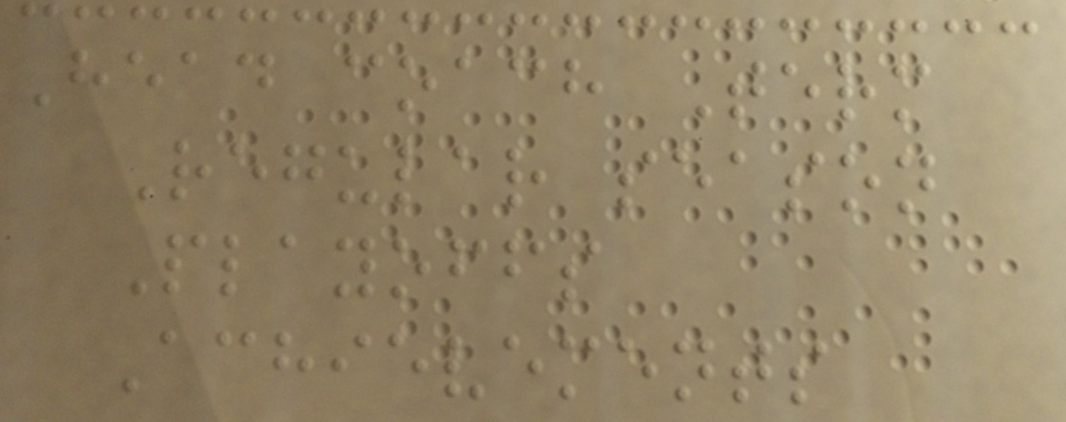Head coach Term
Regular season
Playoffs
Achievements
